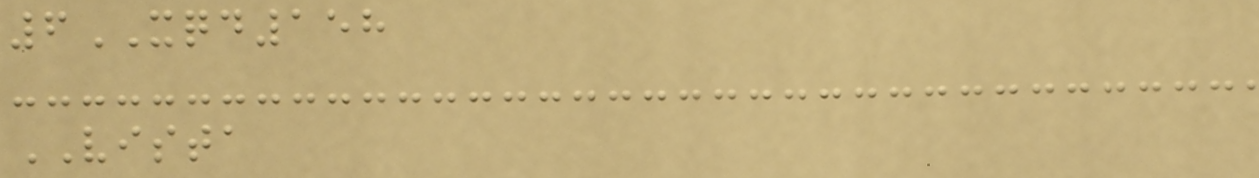6XQD158
VISTA
